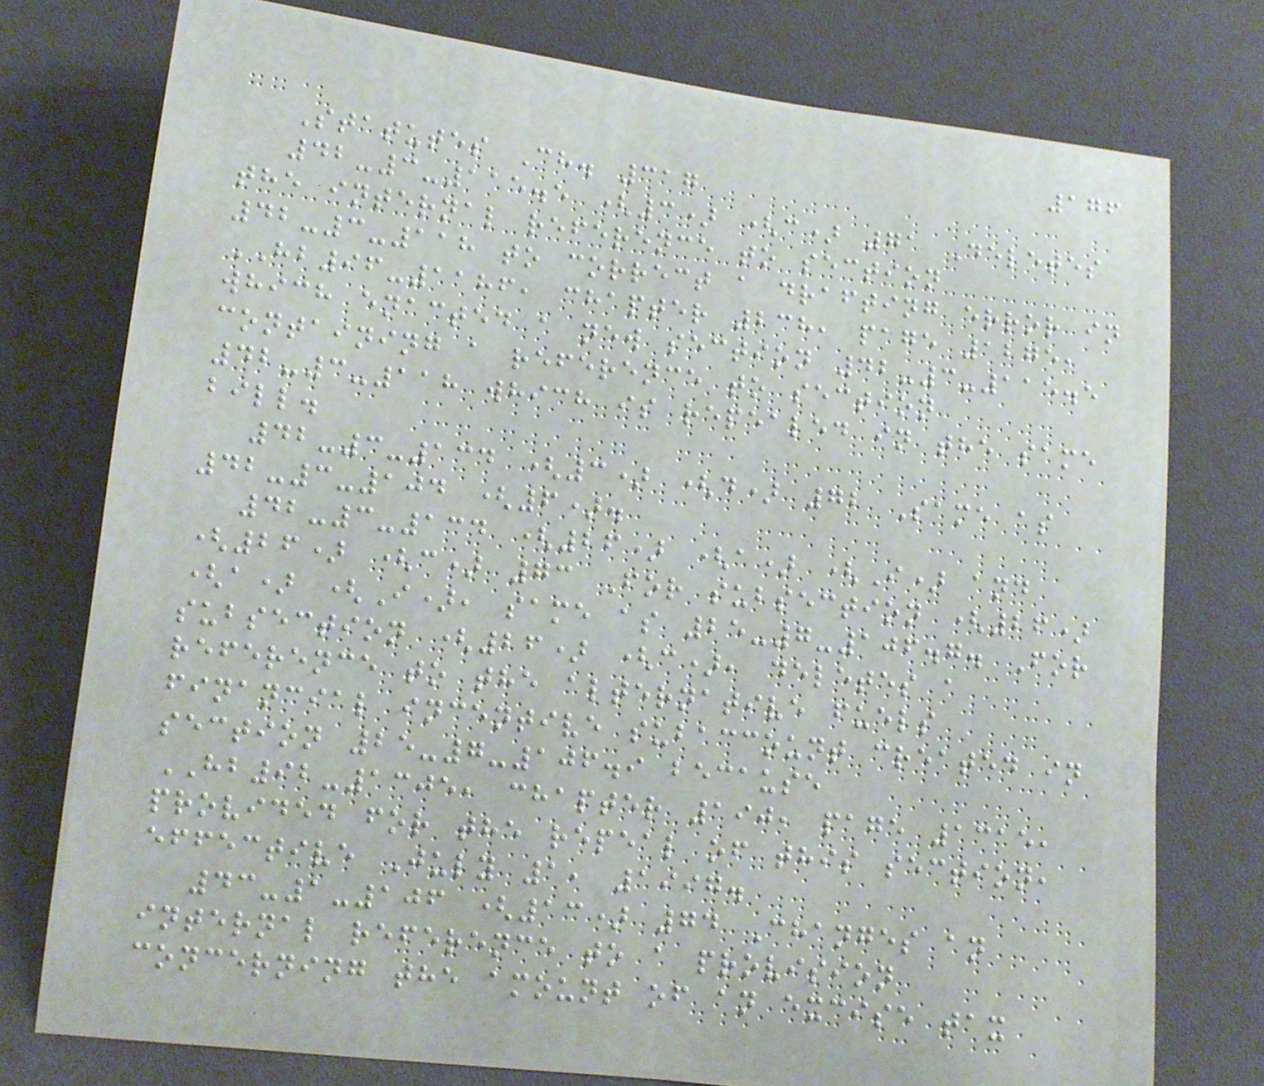176
Statutes Ch. 317
42-3-115.5 (3) (c) 71 Deletes
the internal reference to section
42-3-118 to correct a drafting error in
HB96-1186, chapter 238, page 1275,
which enacted a new section 42-3-115.5
containing a reference to section
42-3-118 which is repealed in the same
bill.
42-3-134 (3) (d) 72 Same as
42-3-104 (6).
42-3-134 (26) (a) (I) and
(26) (c) 73 For subsection (26)
(a) (I), same as 25-7-106.7. For
subsection (26) (c), deletes a
reference to the alternative fuels
financial incentive subaccount created in
section 25-7-106.9 because
HB92-1305, chapter 190, page 1315,
provided for the repeal of this section,
effective July 1, 1997.
43-1-106 (13) 74 Changes an
internal reference to a provision
concerning the amount of an excise tax
